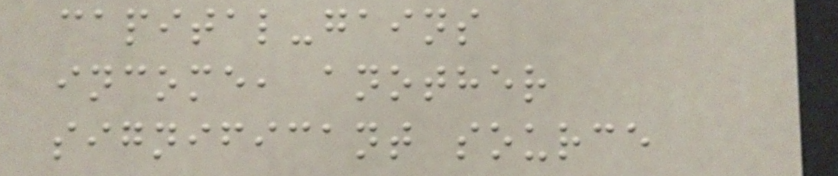capital-gains
income, another
significant source
